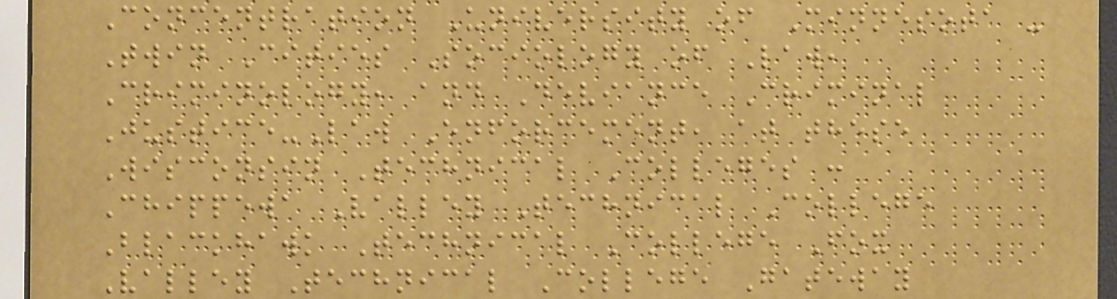Concentration University of Minnesota -
Twin Cities Sociology of Law,
Criminology, and Deviance Criminal
Justice-Law Enforcement, at these
Wisconsin Technical Colleges :
Chippewa Valley Technical College
Blackhawk Technical College Fox
Valley Technical College Gateway
